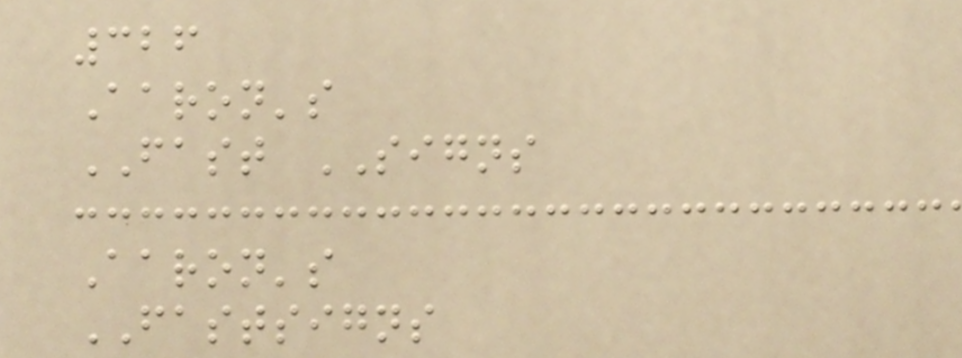326
Aaron's
FAST SIGNS
Aaron's
FASTSIGNS
